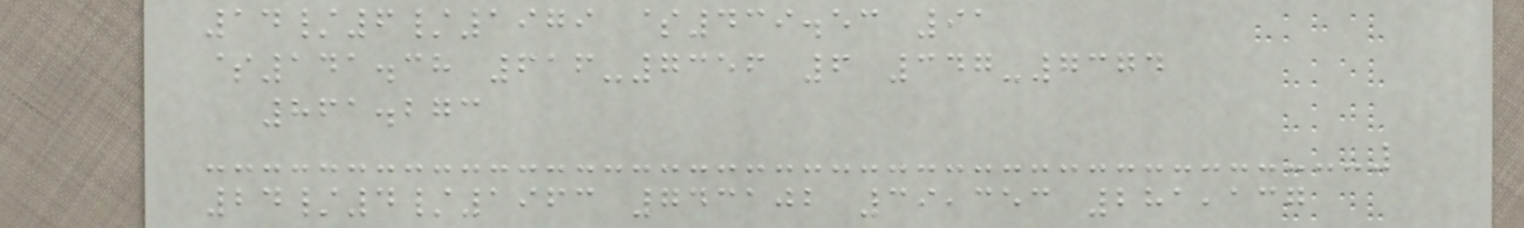14/6/1979 $439.53 91
$141.38 616-7356 6 347-7374
861.273
24/4/1963 743102 39,353 281,137
